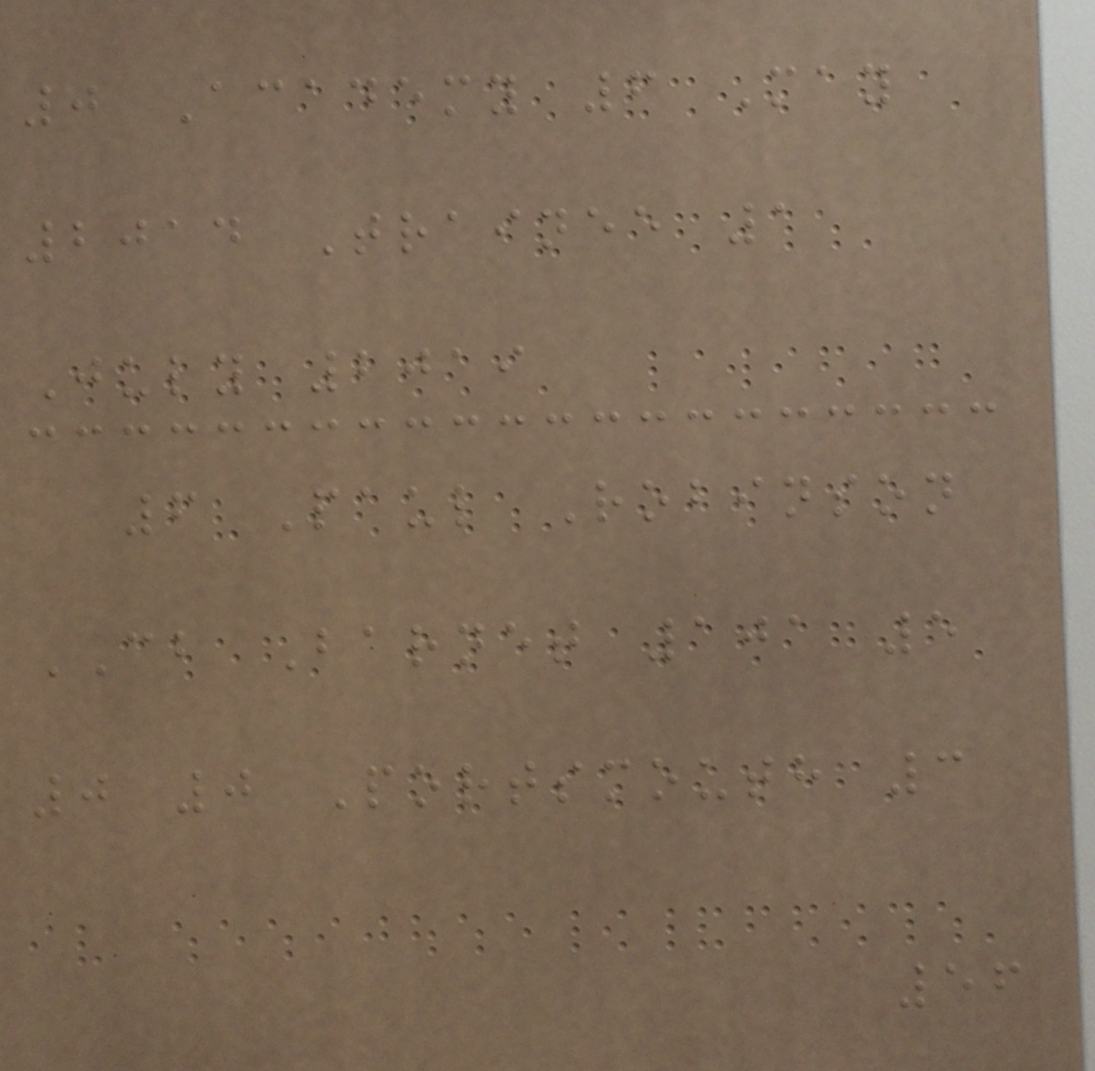0 Academy 6 May
2014 Trainee 1
July 2019
6 Paul Robinson
CB Barnet 101 5
0 0 Portsmouth 3
56
